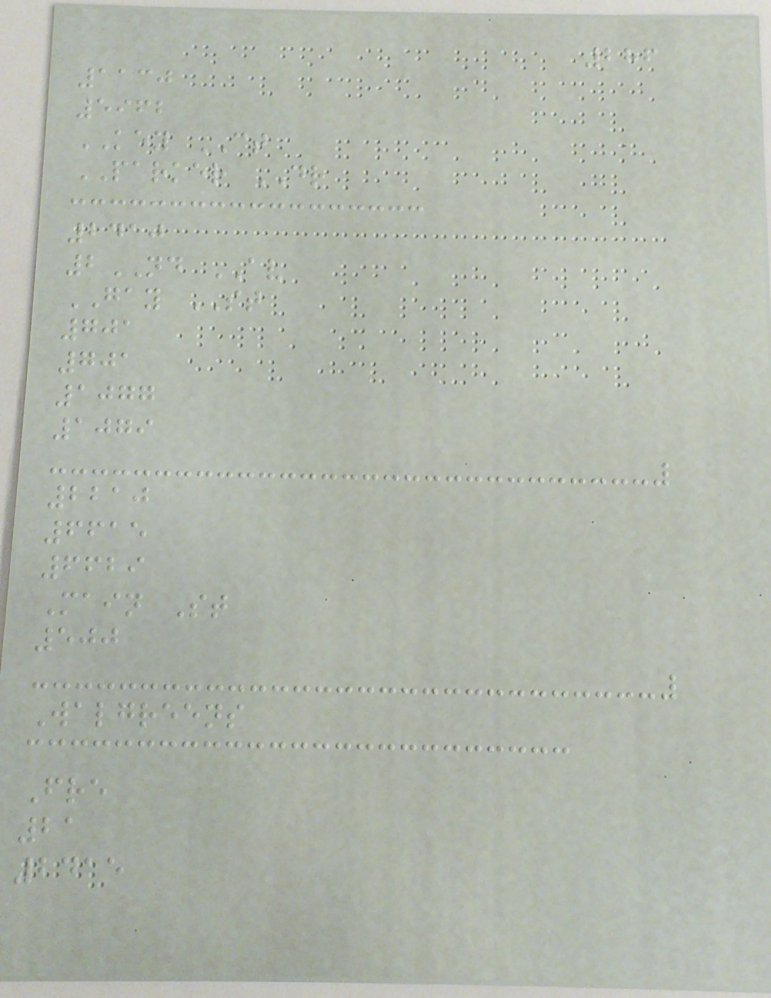286
1130
5962
KEY CT
PARKER DR
2410
2ND AV
GAY ST
701
701
1077
1079
2210
6615
6629
Main St
500
Walgreens
Fre
21
2415
